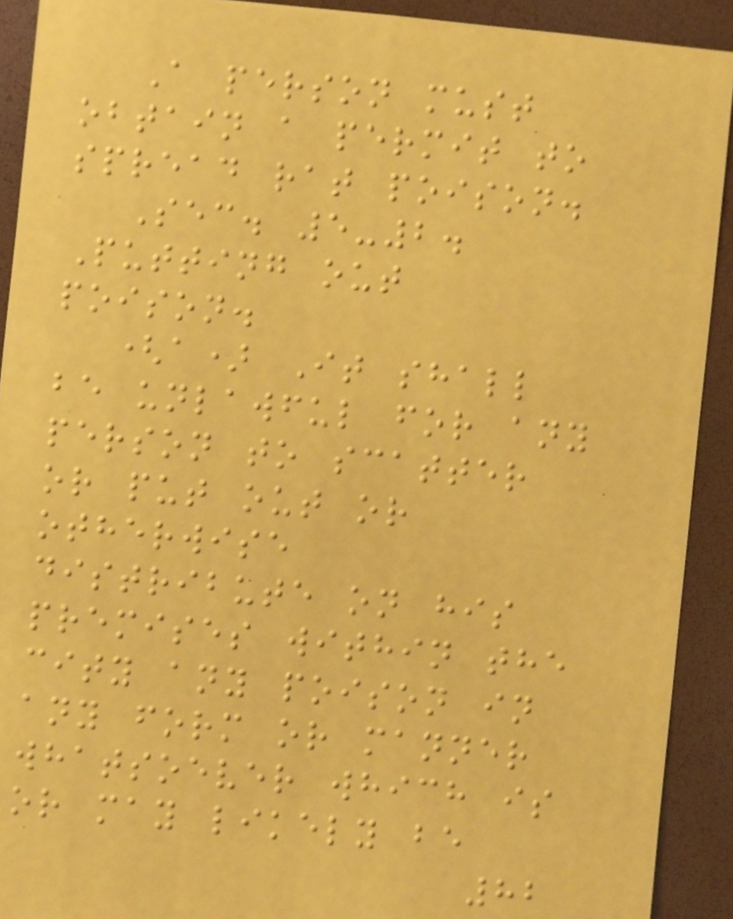A person must
obtain a permit to
spread rat poison.
Sec. 5-2.
Putting out
poison.
(a) It shall
be unlawful for any
person to scatter
or put out or
otherwise
distribute on his
premises within the
city any poison in
any form or manner
whatsoever which is
or may likely be
82
